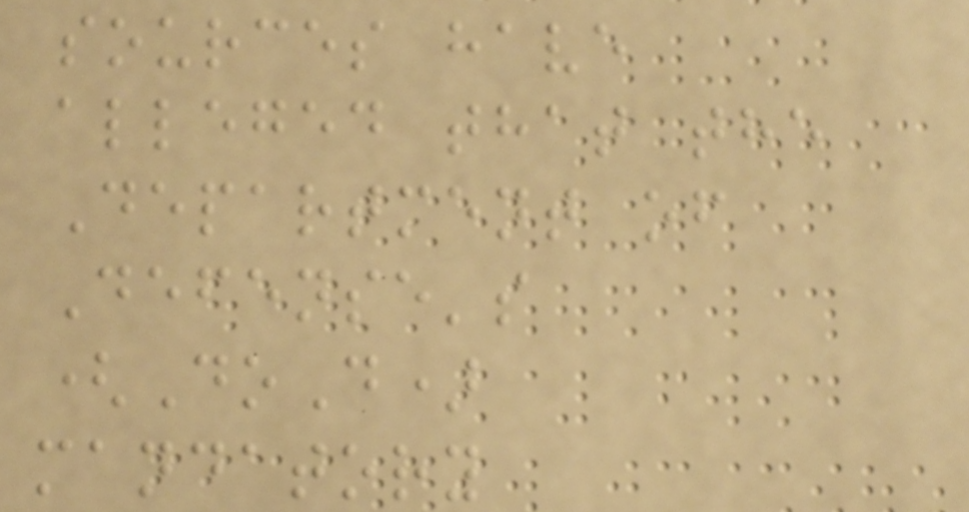sources have
alleged that the
Department of
Defense's
(DoD)
mandatory
